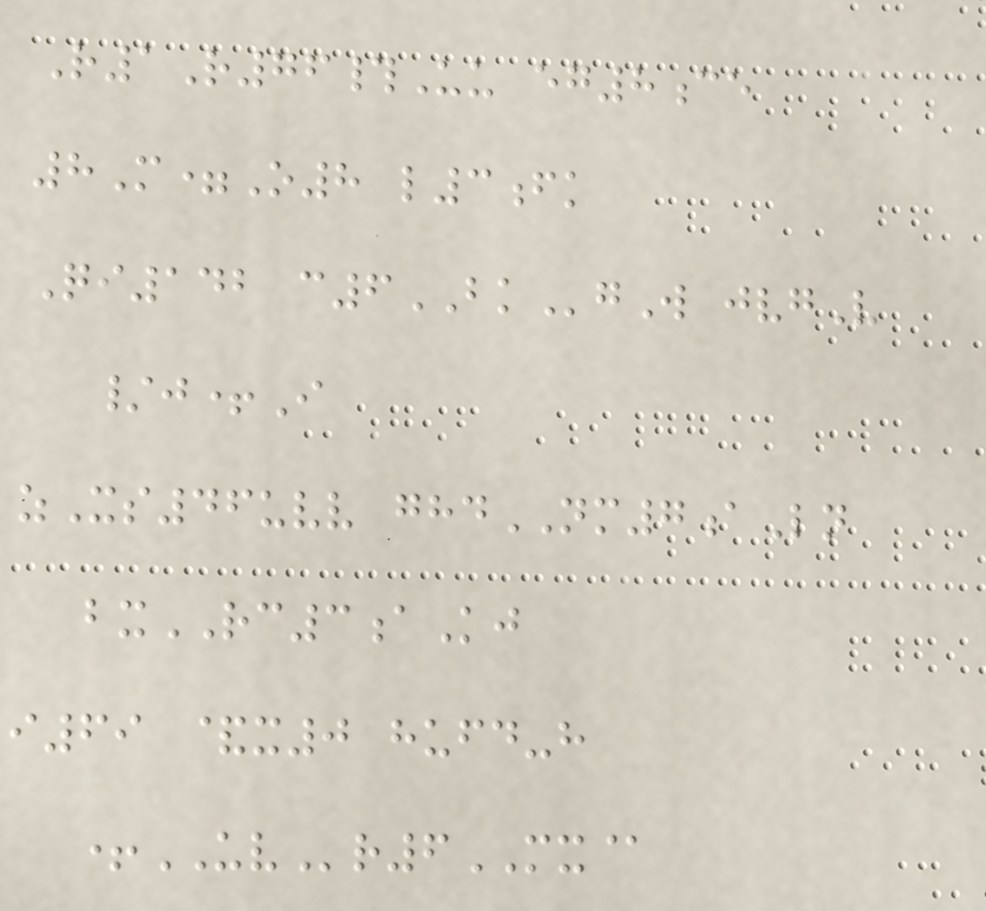R1R76#Uu eg8ce
8M=O8 l3fk
Qi142 c6BKgW jvgV
/j+I
zXs46uvv ghdNM7aLn
bxRC3aKj
i69 &x0 hufd-h
+UVr6MX@
